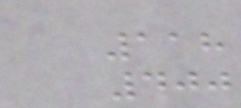118
400
